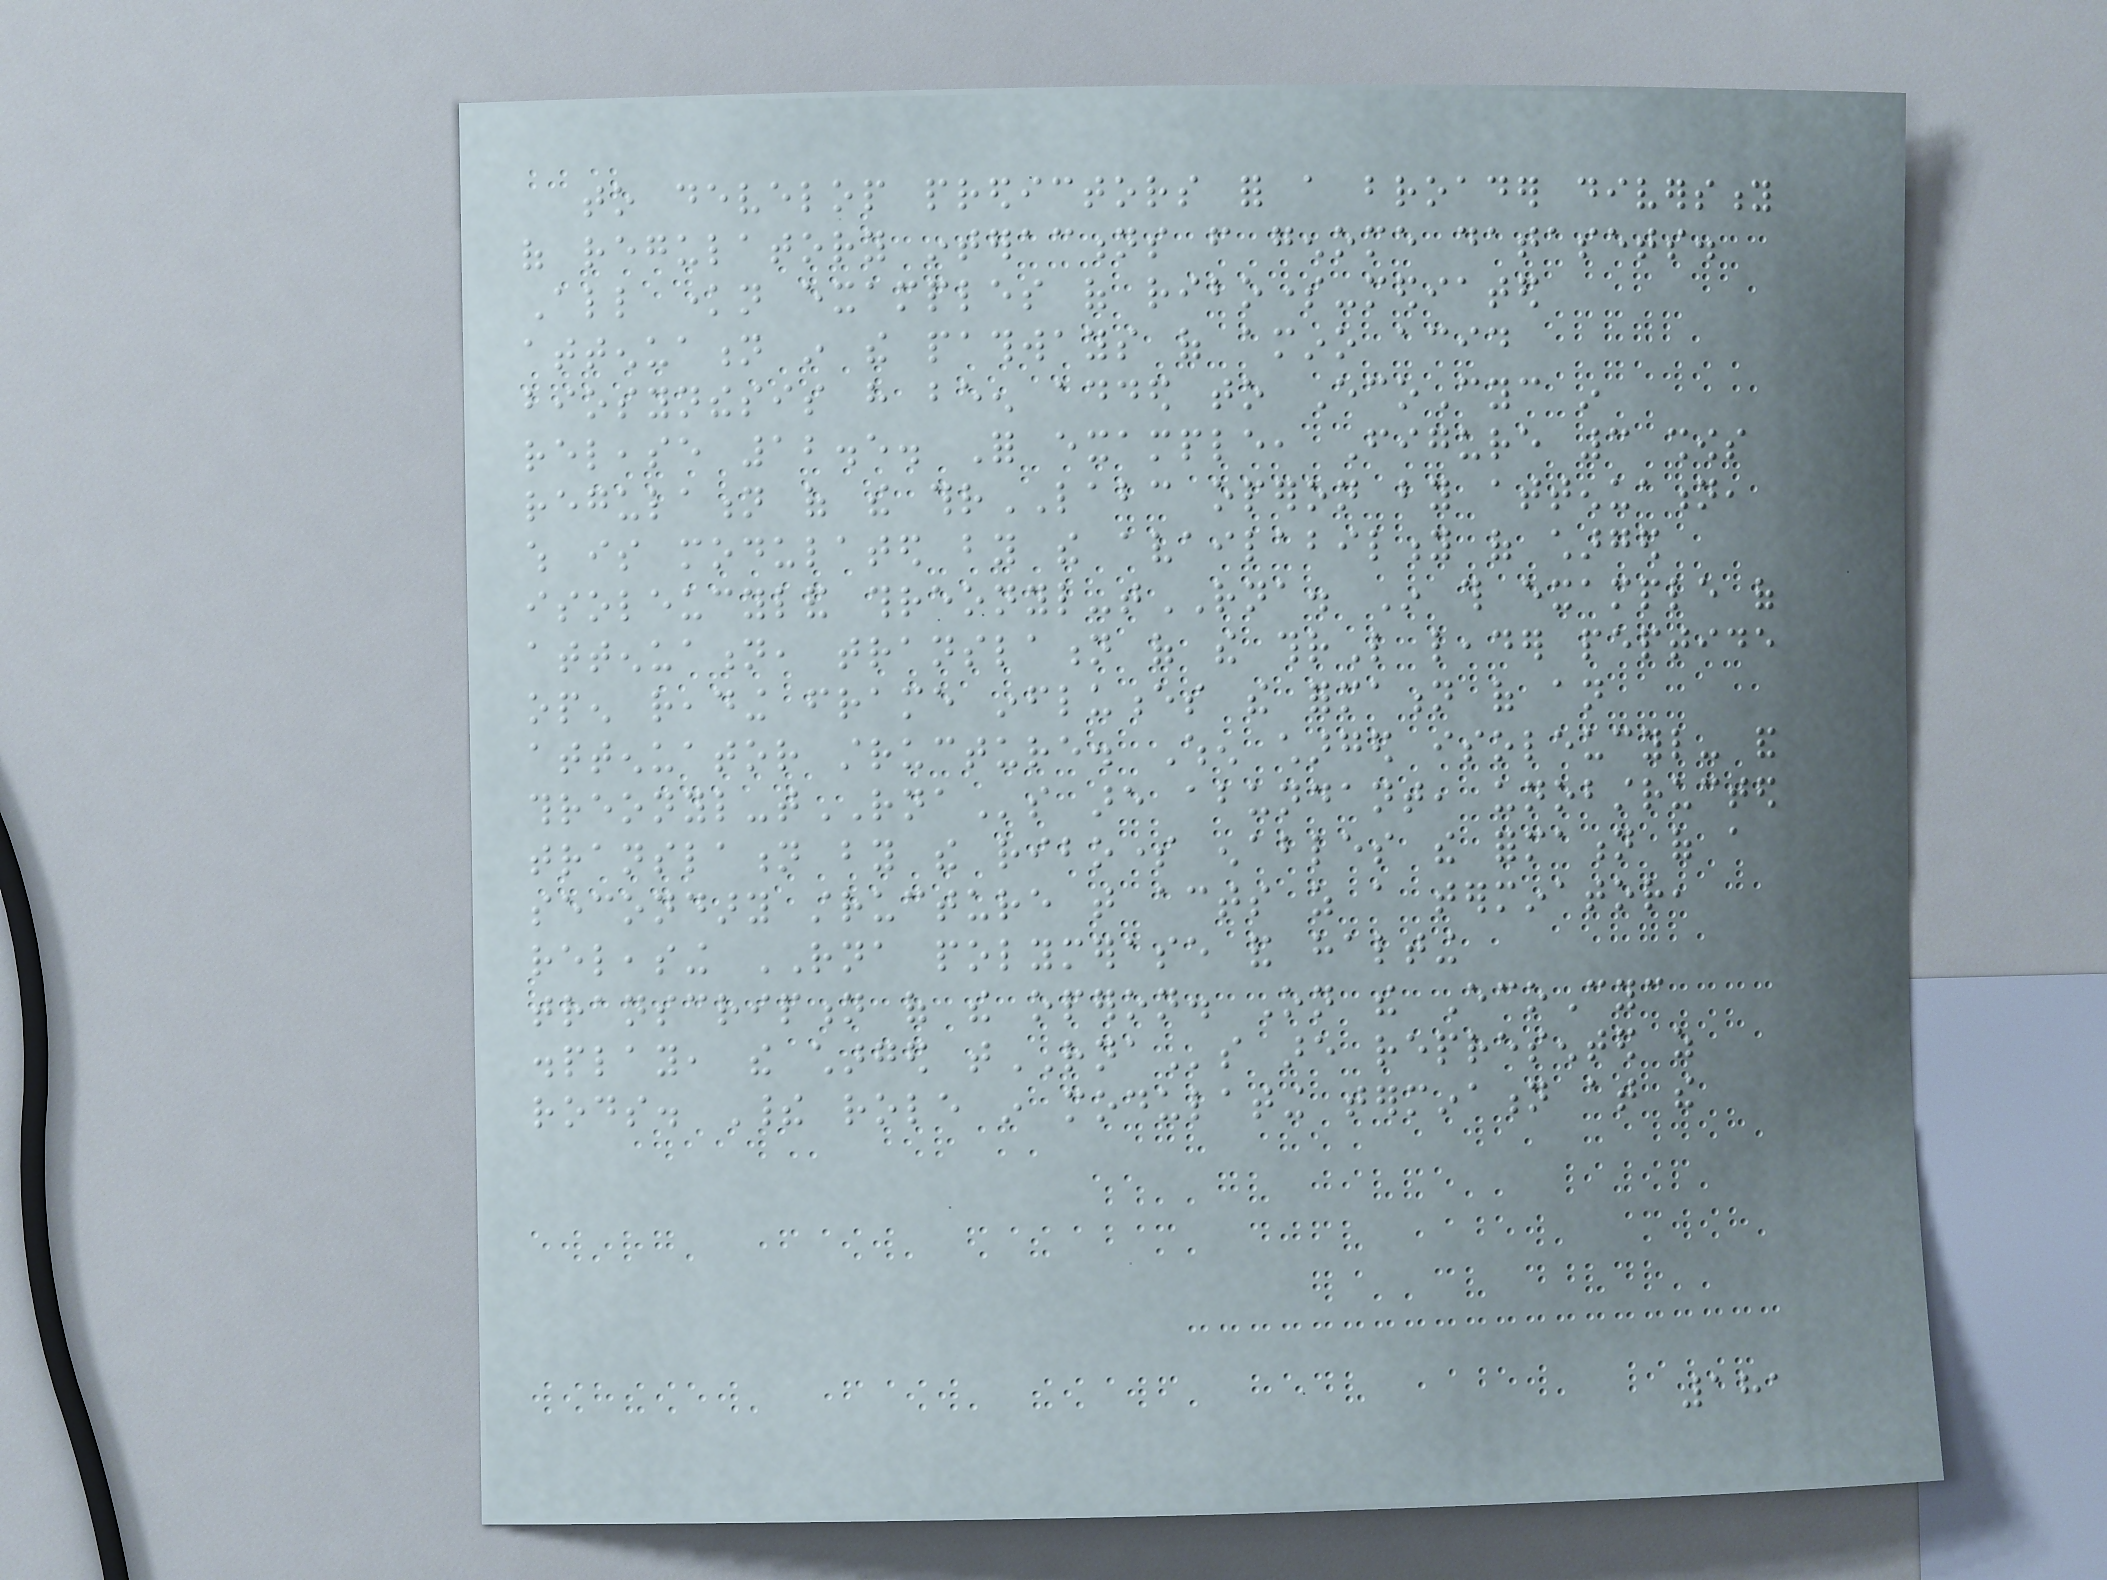to develop predictors for a broader diversity
of regulatory interactions from genome datasets.
All known examples of ribosome-mediated
attenuation in the pathways of amino acid
biosynthesis have been added to EcoCyc in
release 12.5. For example, Figure 3 shows
regulation of the thrLABC operon by attenuation,
which is modulated by the availability of charged
isoleucyland threonyl-tRNA. In this example of
attenuation, translation of the thrL leader peptide
open reading frame influences the formation of an
attenuator structure. When charged isoleucyl- and
threonyl-tRNAs are abundant, unobstructed
translation by the ribosome enables the formation of a
secondary structure that acts as a terminator,
releasing RNA polymerase and halting
transcription of the operon. On the EcoCyc
display, the charged tRNAs are represented as
rods. Their role in modulating termination at the
181
